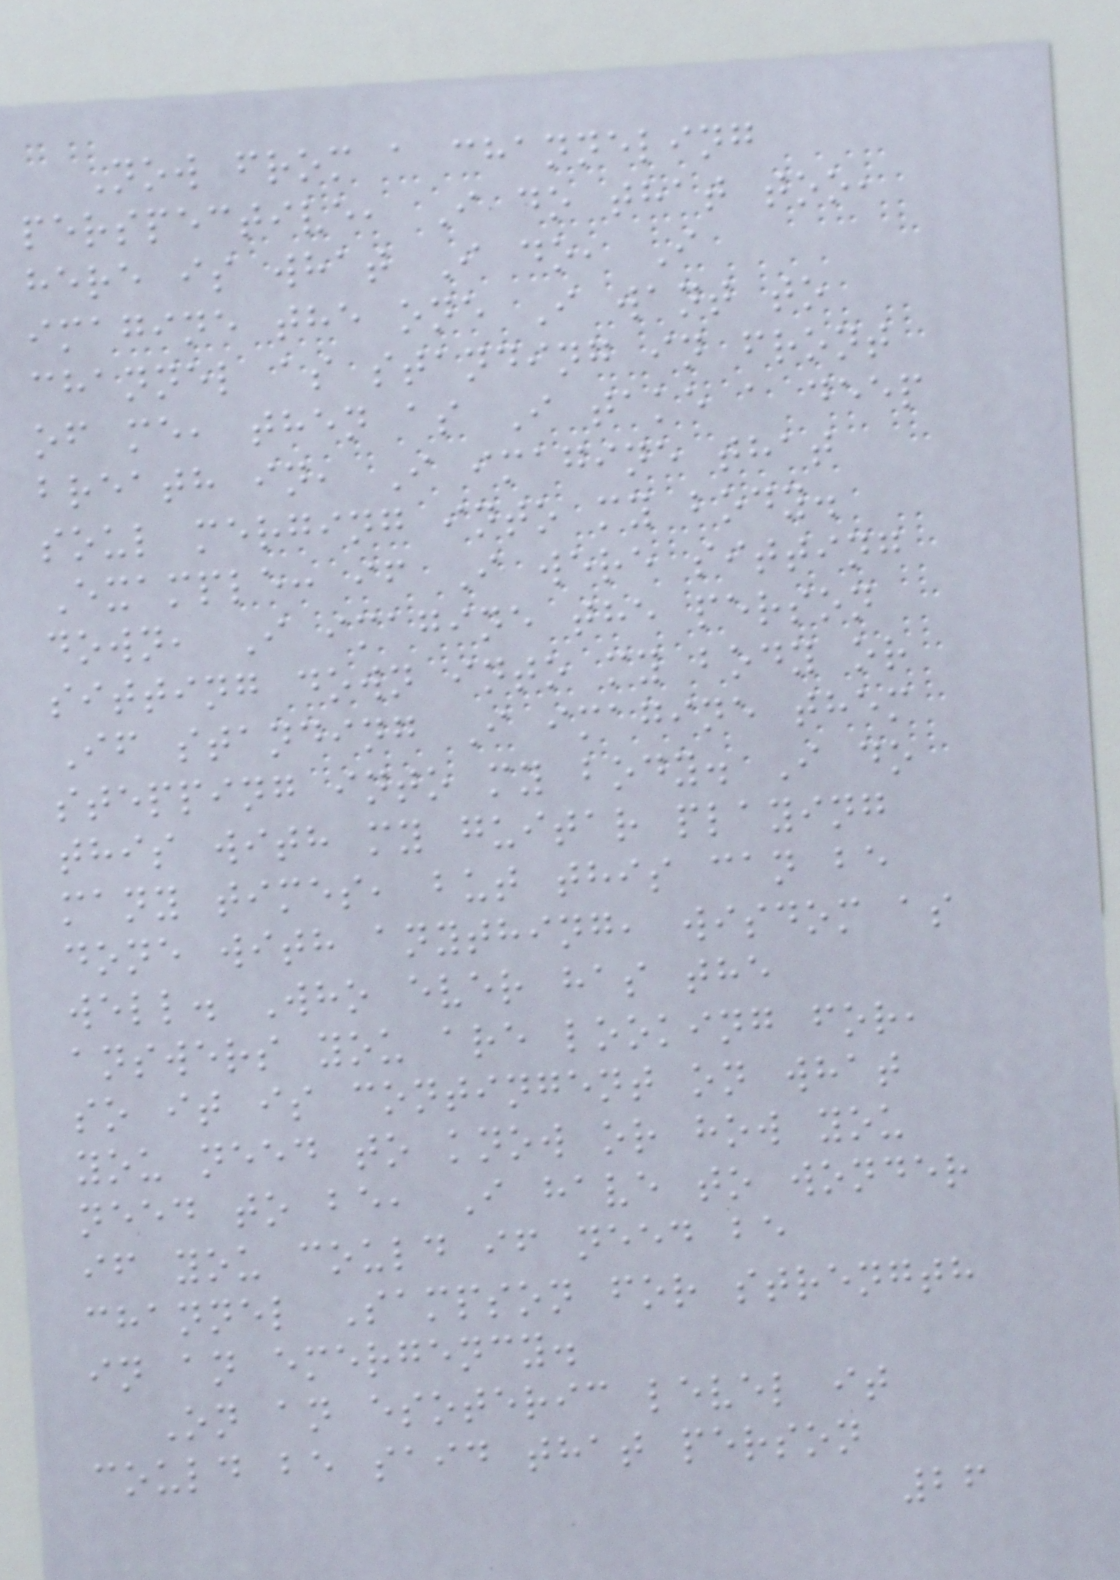Now from a channeling
perspective, I do that too,
here is what I do, I
imagine the one I want to
channel as standing in front
of me, then as I take a deep
breath in, I imagine that
soul merging into my body.
Example: if I were sitting
down, I imagine the person
sitting down into my body or
If standing I imagine them
stepping into my body. I do
this with my guitar playing
many times, but this can be
done with anything, wisdom as
well. Who ever has the
answers you are looking for,
so it is contingent on what
you need to know or how you
need to be, I have to wonder
if you could if need be
channel Sampson for strength
in an emergency.
On an esoteric level it
could be said that person
26
